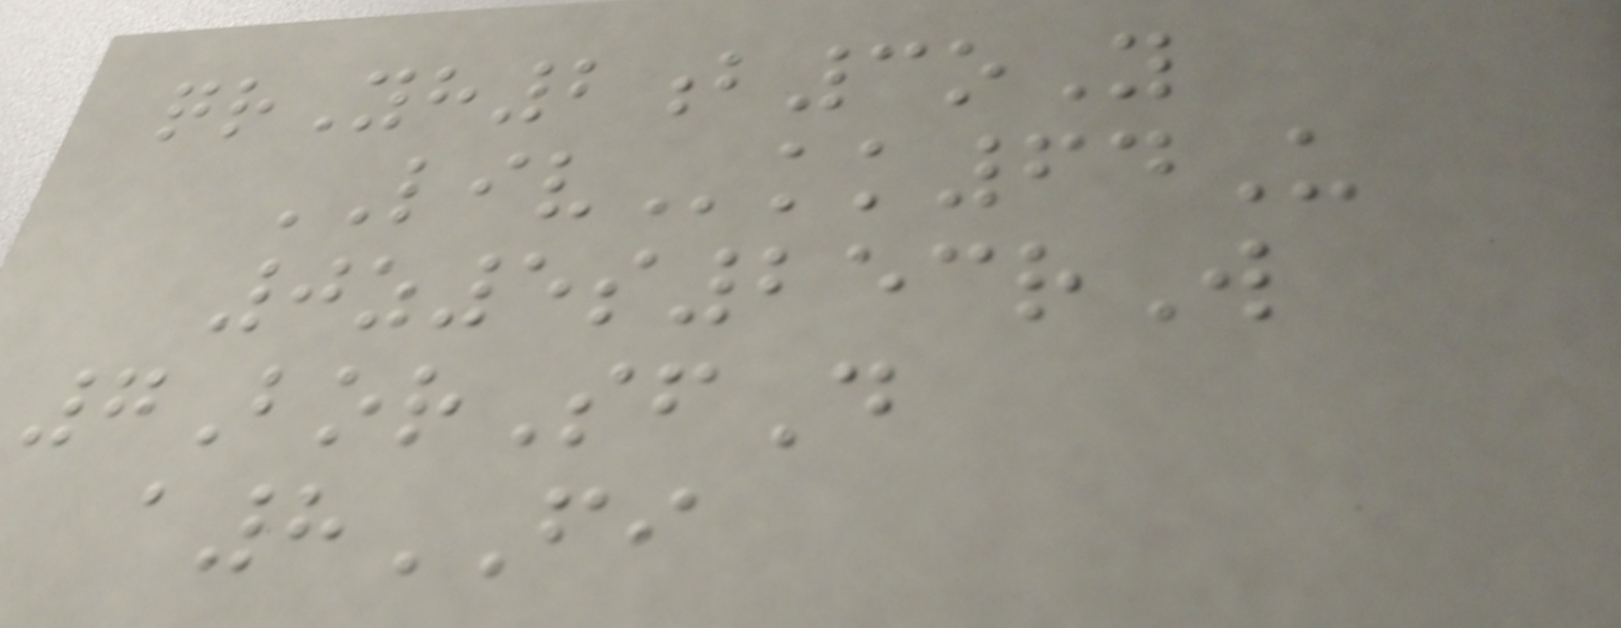qrYh2b3oY
LIVkk64U
0z5s253rW
7BorSfD
a8FI
